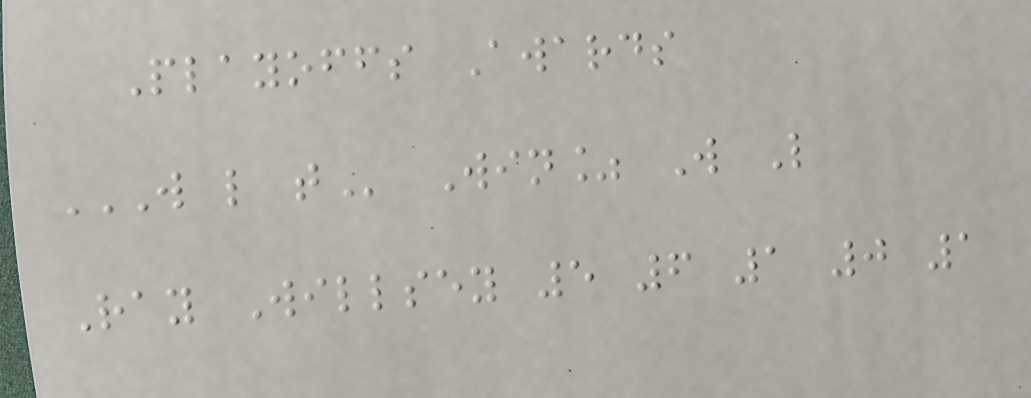Playoffs Awards
W L T Win% W L
Ray Willsey 5 6 1 0 1
